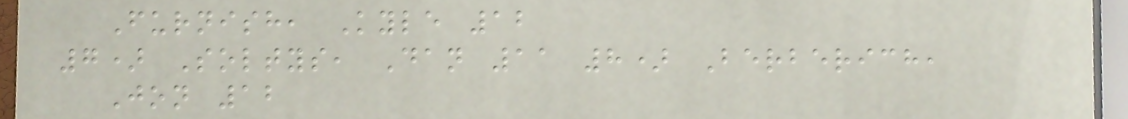Furnish, Kyle 12
7) Soltys, Dan 11 8) Berberich,
Jon 12
